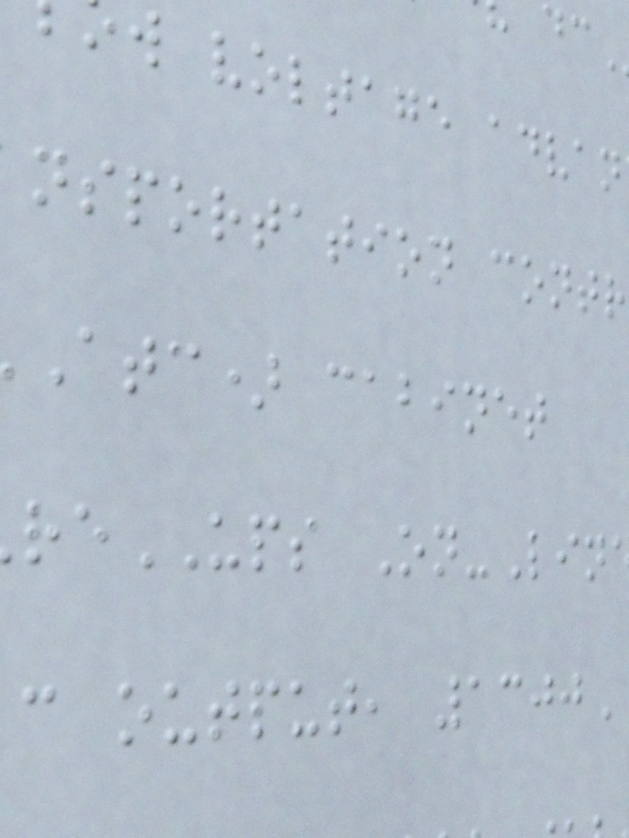w voltage advan
nsportation contr
atc) cabinet
reUPS On-Lin
c output, 1300
